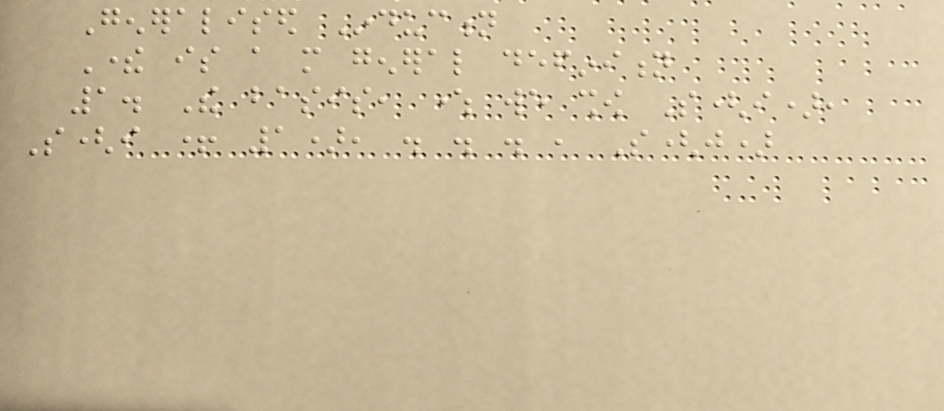Generalised Induction
There is a more general definition
1. The basis, where we show S(i),
S(i + 1), . . . , S(j)
